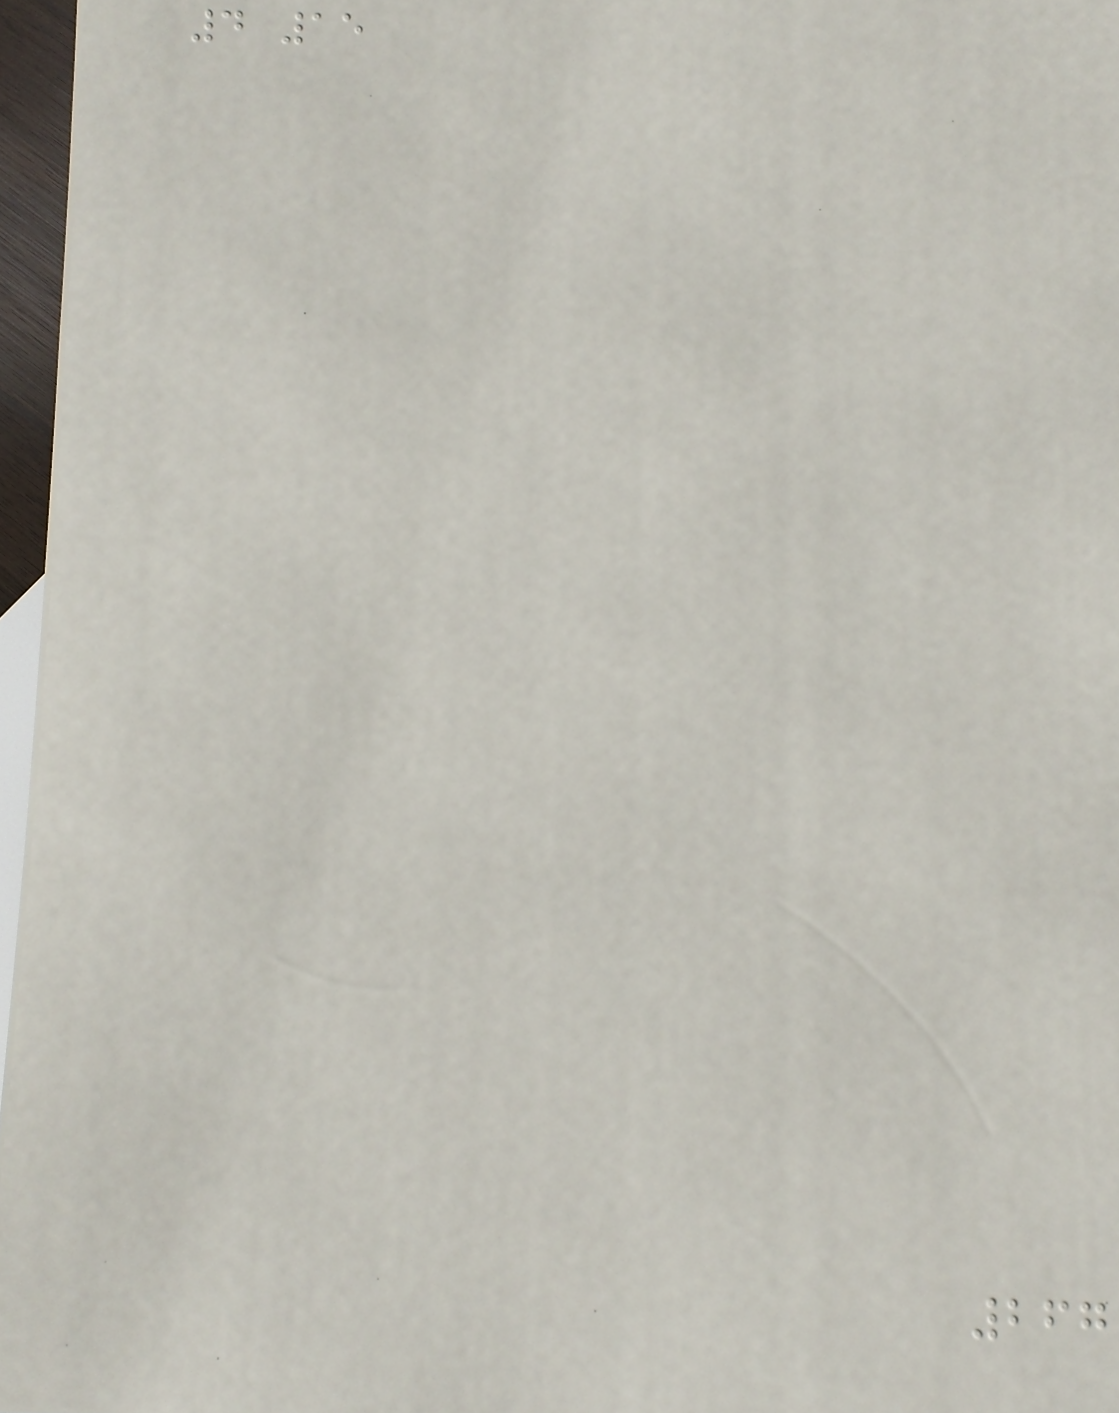4 15
267
